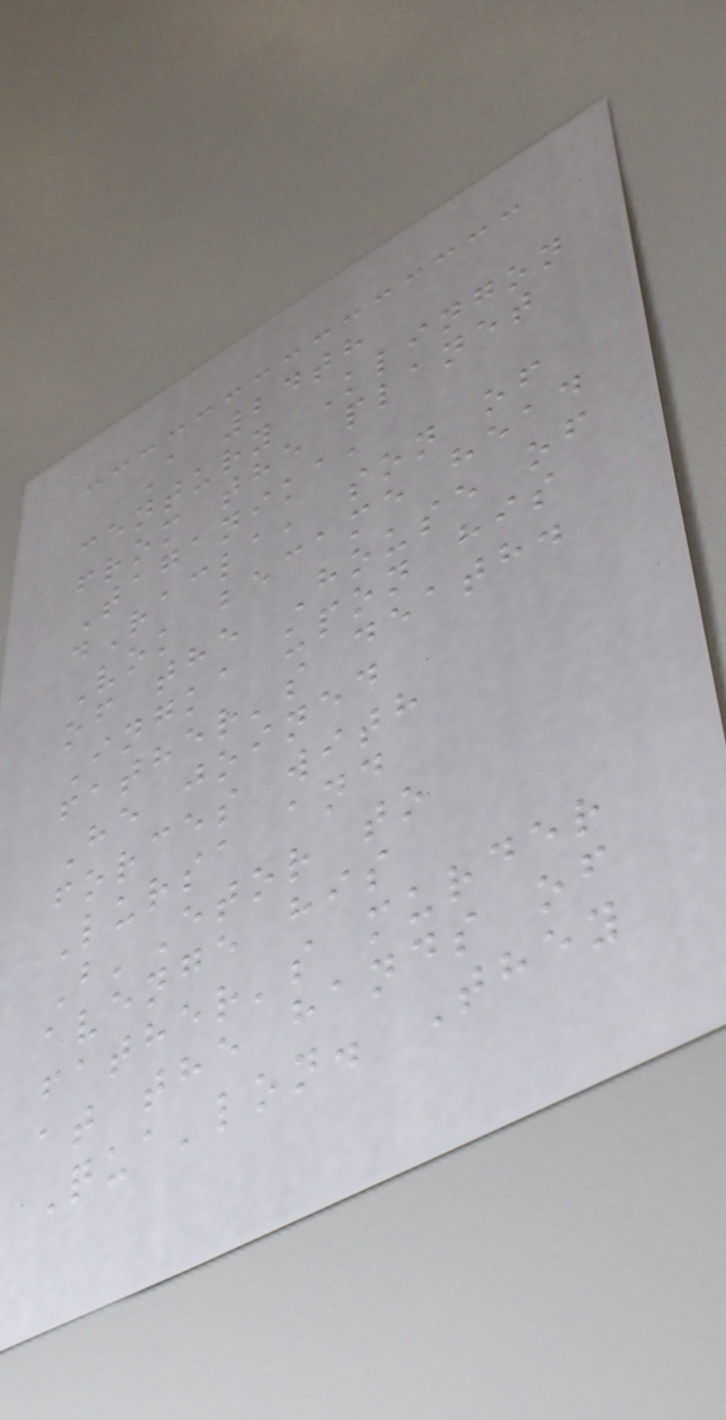A 24th
century Klingon
from the planet
Taganika,
dRacla, son of
Vok became head
of the House of
Ingka upon his
father's death.
He joined
forces with
Lursa and
B'Etor to
avenge his
father's murder
at the hands of
Qua'lon. They
